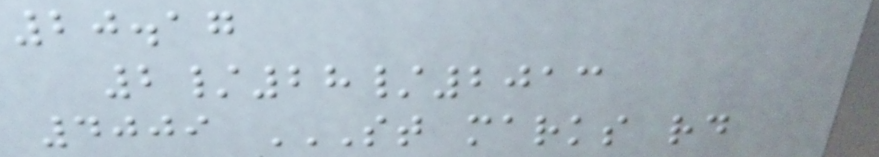20.17
2/28/2013
4009 ST MARKS RD
